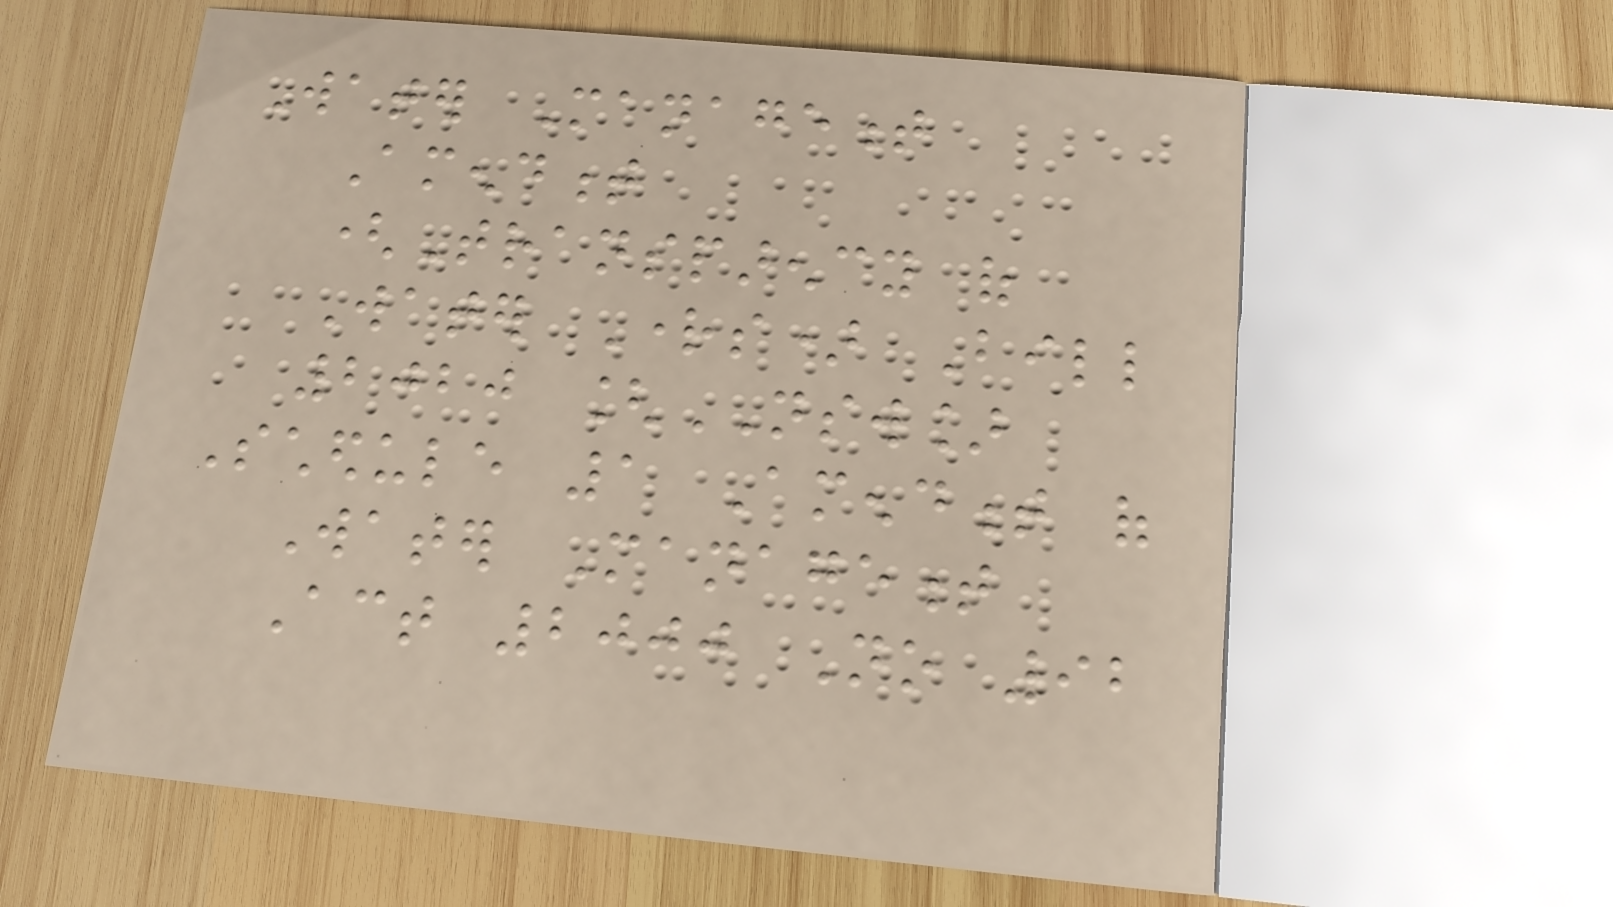Water Management
Amendment
(Transparency of
Water Rights) Bill
2020 [NSW]
Schedule 1 Amendment of
Water Management
Act 2000 No 92
